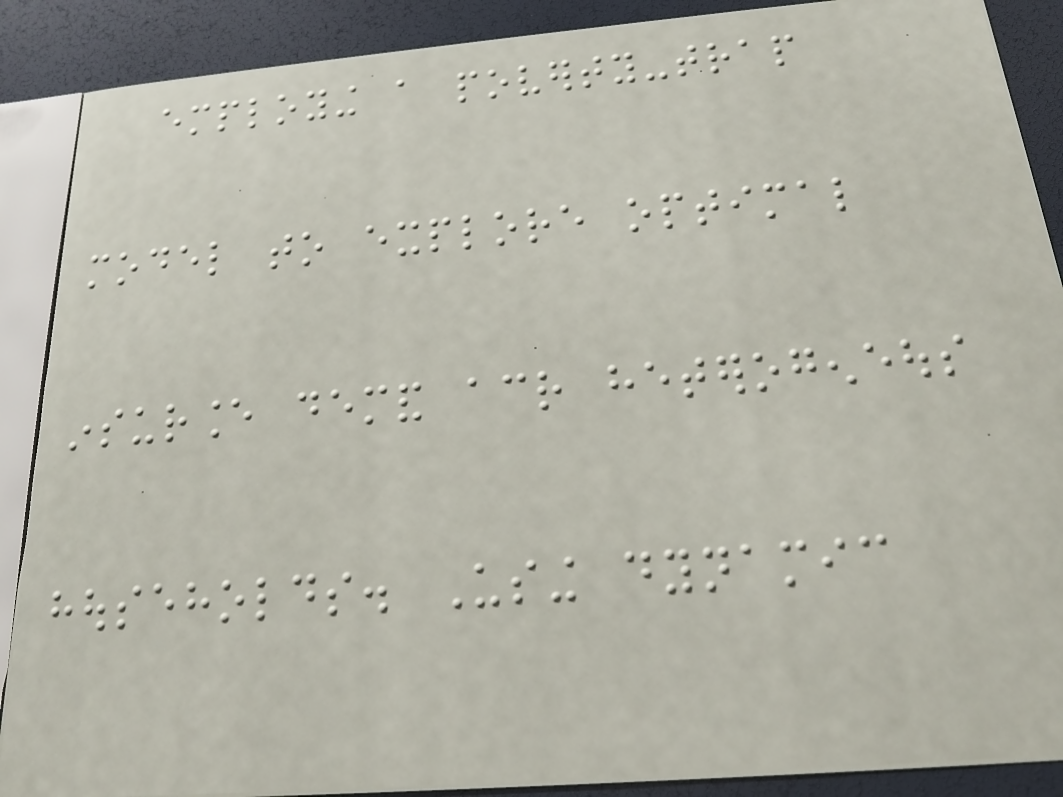employing a poverty-trap
model to explore optimal
insurance demand across heterogeneous
households. Using dynamic
